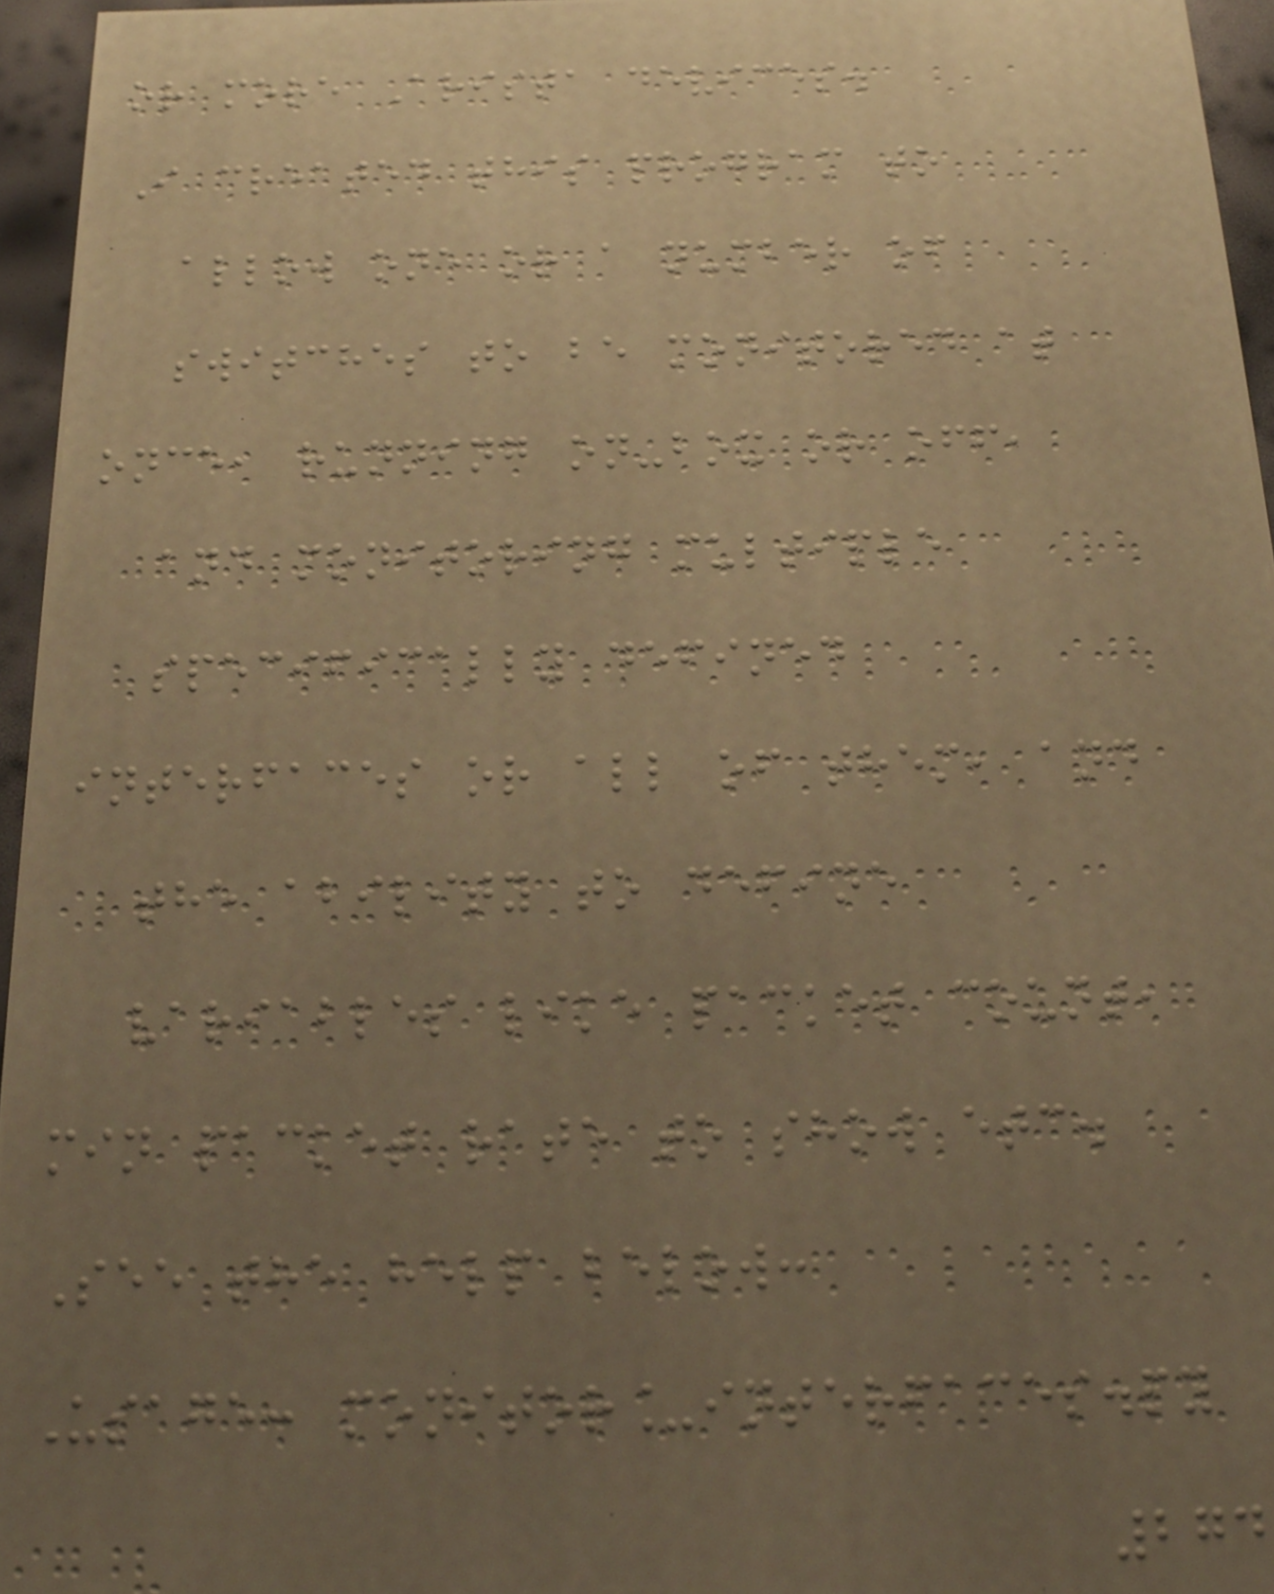or more Arista devices.
I created this program to
allow one or a number of
switches to be monitored at
once, running on-box or off,
and monitoring multiple
specifically defined
interfaces or all of them, and
the ability to define
variables like packet count,
min packet rate to show etc.
See the help below:
Usage: monitor_interfaces.py
274
